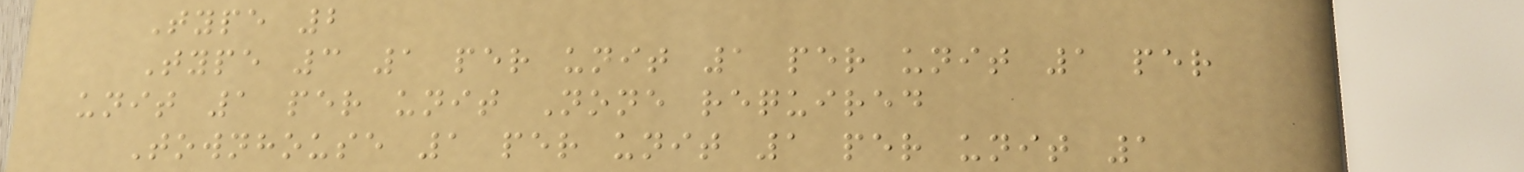Type 2
Type 3 1 per unit 1 per unit 1 per
unit 1 per unit None required
Townhouse 1 per unit 1 per unit 1
